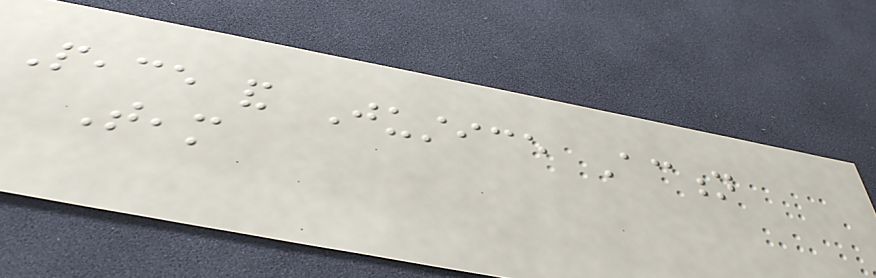Peace and Justice Action
Team
